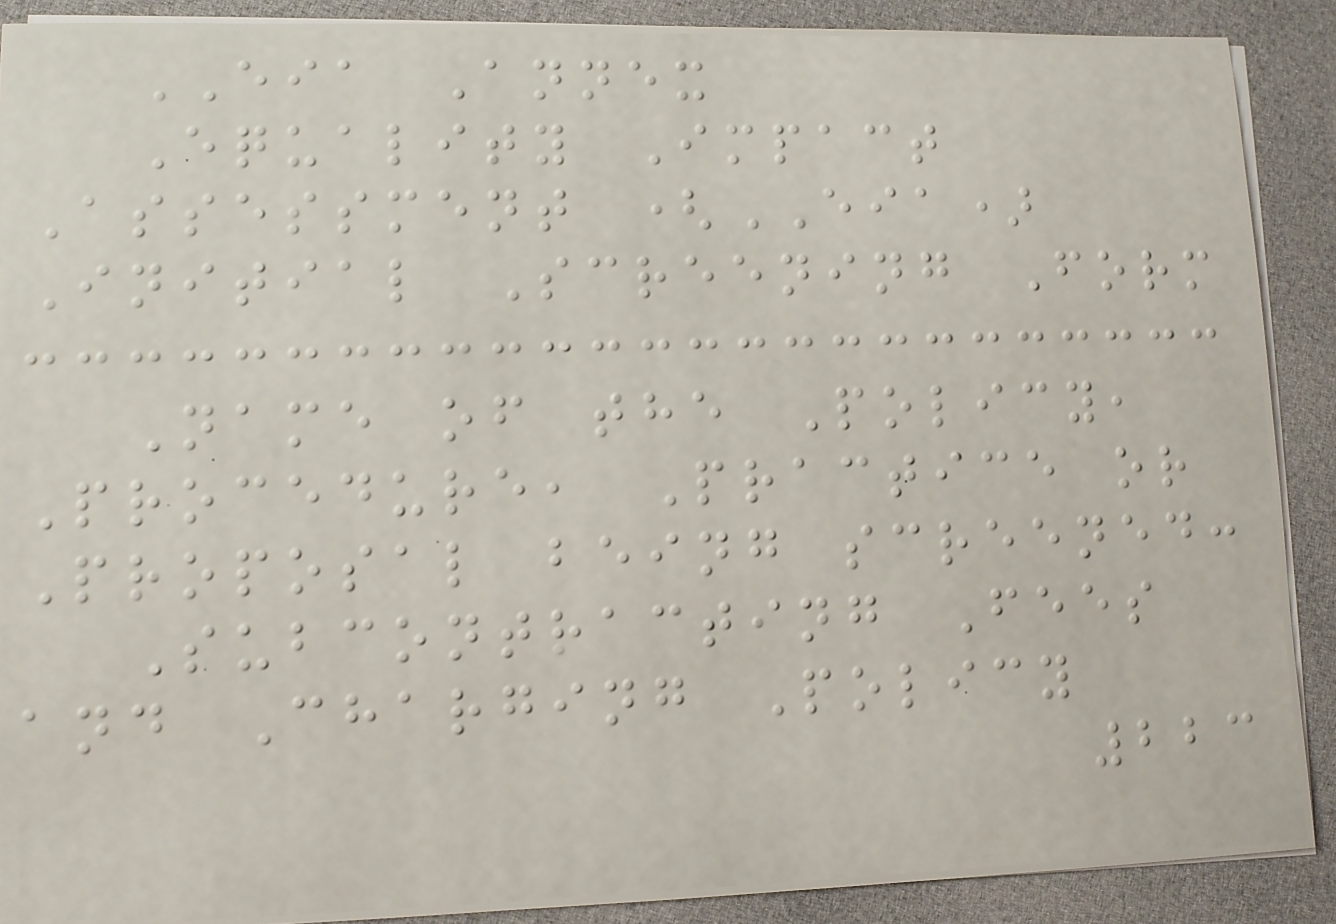EIA Annex
Equality Impact
Assessment (EIA)
Initial Screening Form
Name of the Policy,
Procedure, Practice or
Proposal being screened:
Subcontracting Fees
and Charging Policy
223
